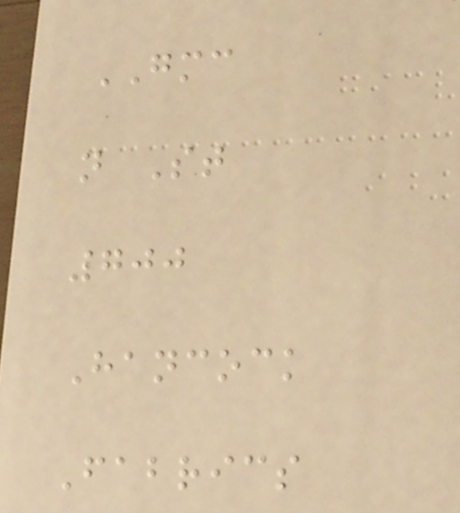GMC
n St
700
Hancock
Fabrics
